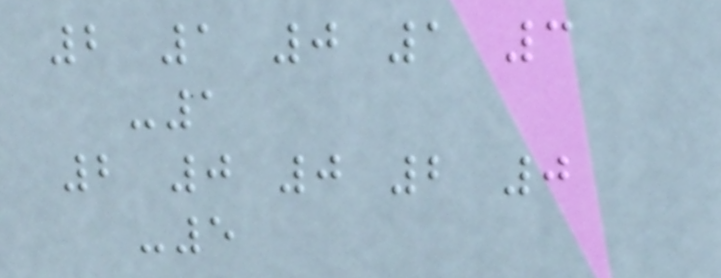2 1 0 1 3
-1
2 0 0 2 0
-5
